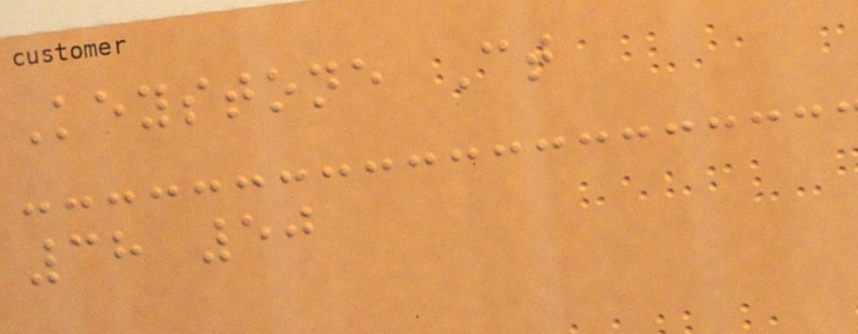Keystone Ct
38 50
